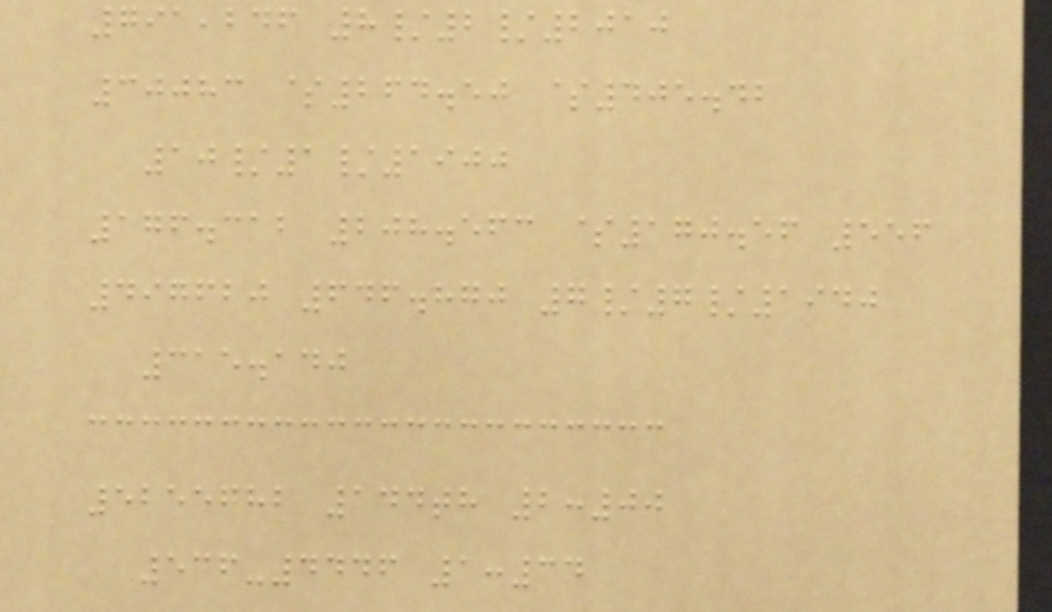791,246 8/2/2010
30083 $264.50 $405.42
10/1/1900
176.312 208.563 $170.56 556
497620 646.870 7/7/1940
315.140
5255782 144th 2:00
536-4446 1:34
